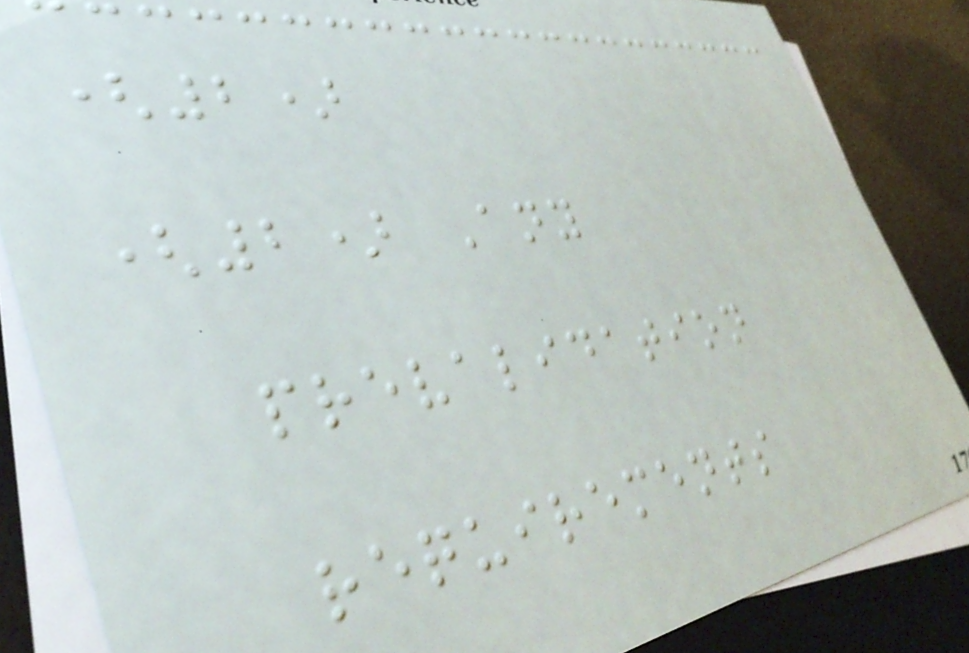(2)
(2) Any
prevalidation
requirements
